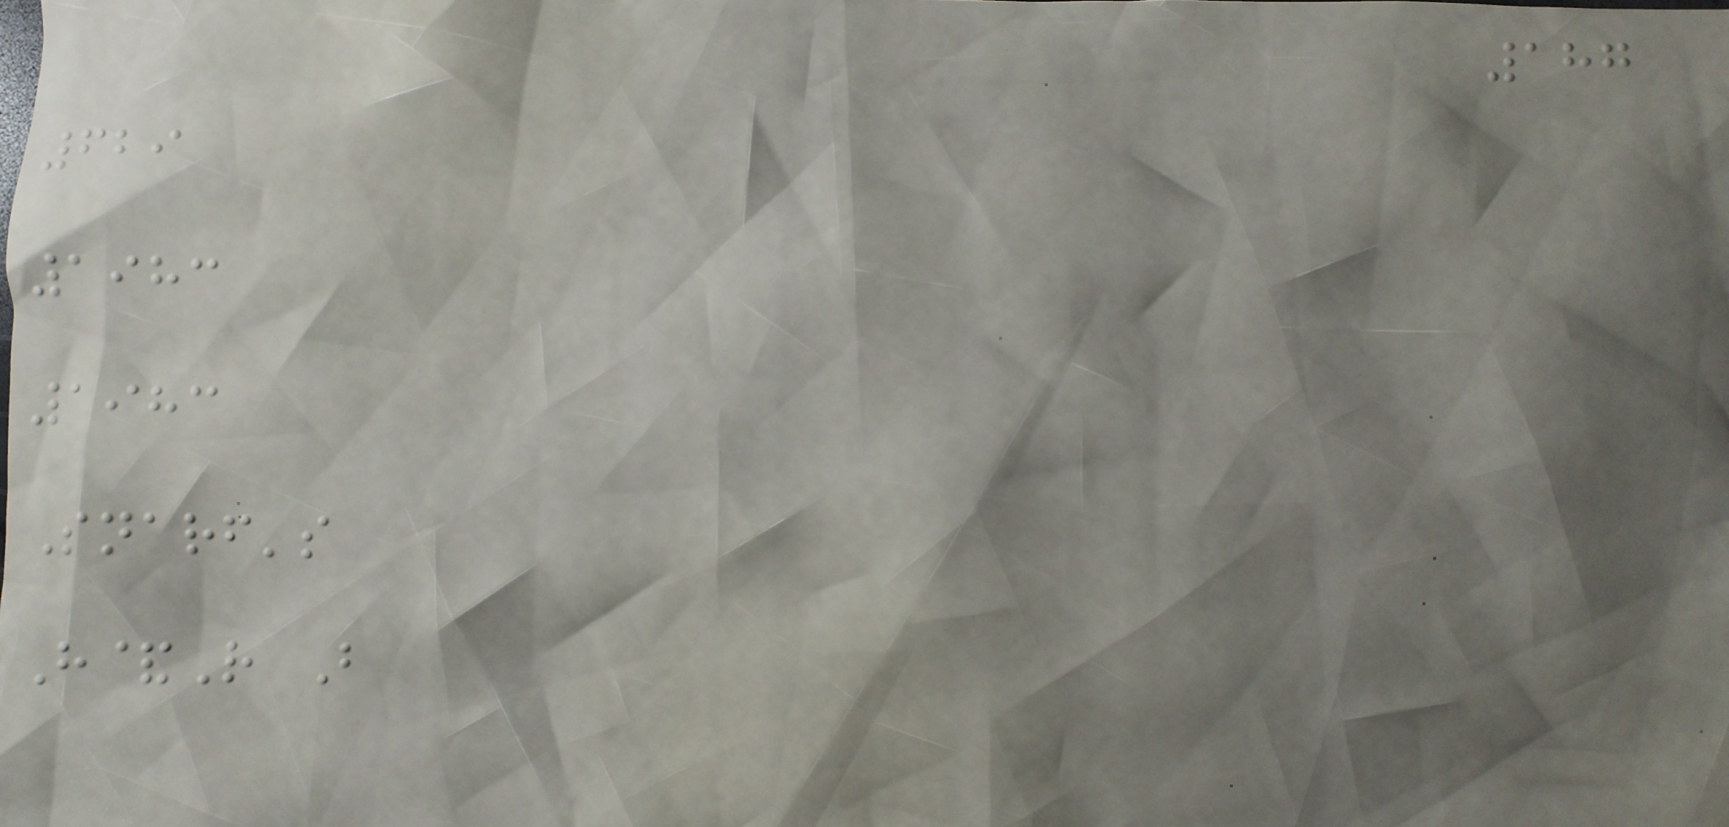187
629
1983
1983
Snarf's
H&R B
